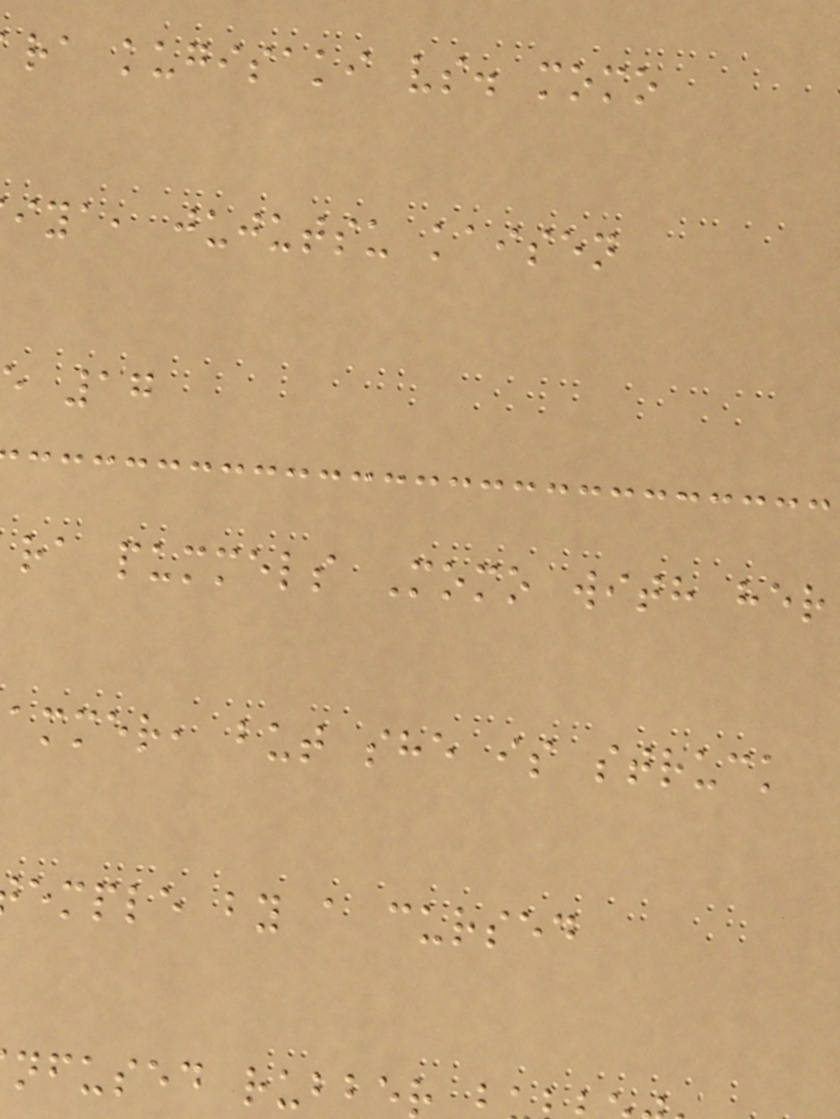ra kugisaki vs. momo
iya, jujutsu kaisen
ra pummels Momo with her
ammer, but she is struck
emple by a cursed
nfused rubbe
